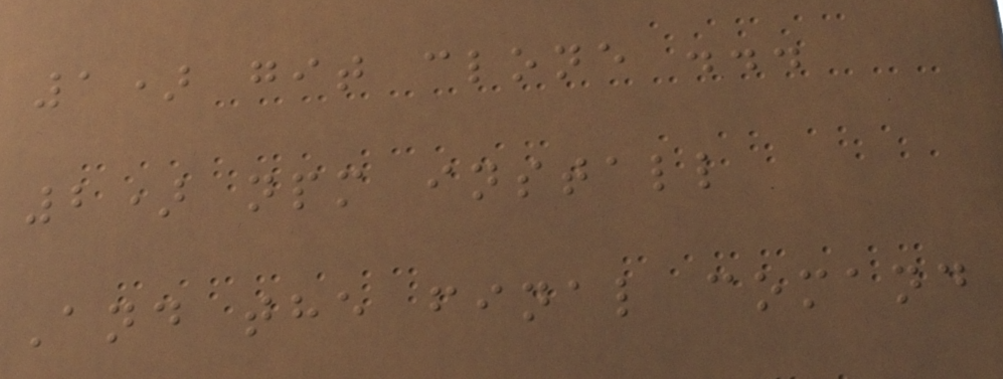1) git clone ...
2) npm install
And the final comand
